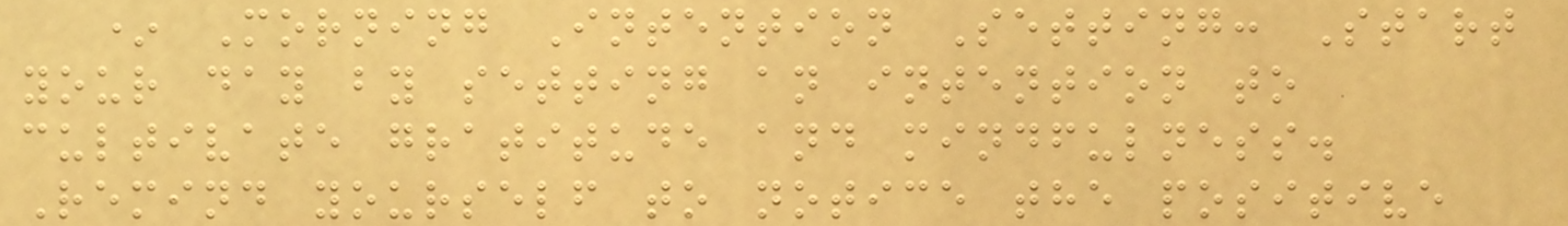* Morning Intention Setting: Start
your day by setting an intention to
cultivate gratitude and mindfulness.
Remind yourself to notice the positive
